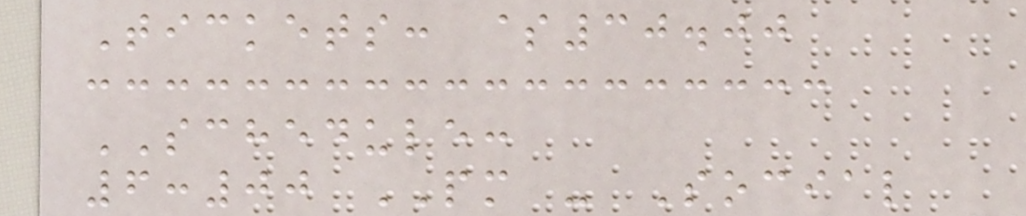Tickets: $30.00
SCHEDULE:
6:00 PM - Social
